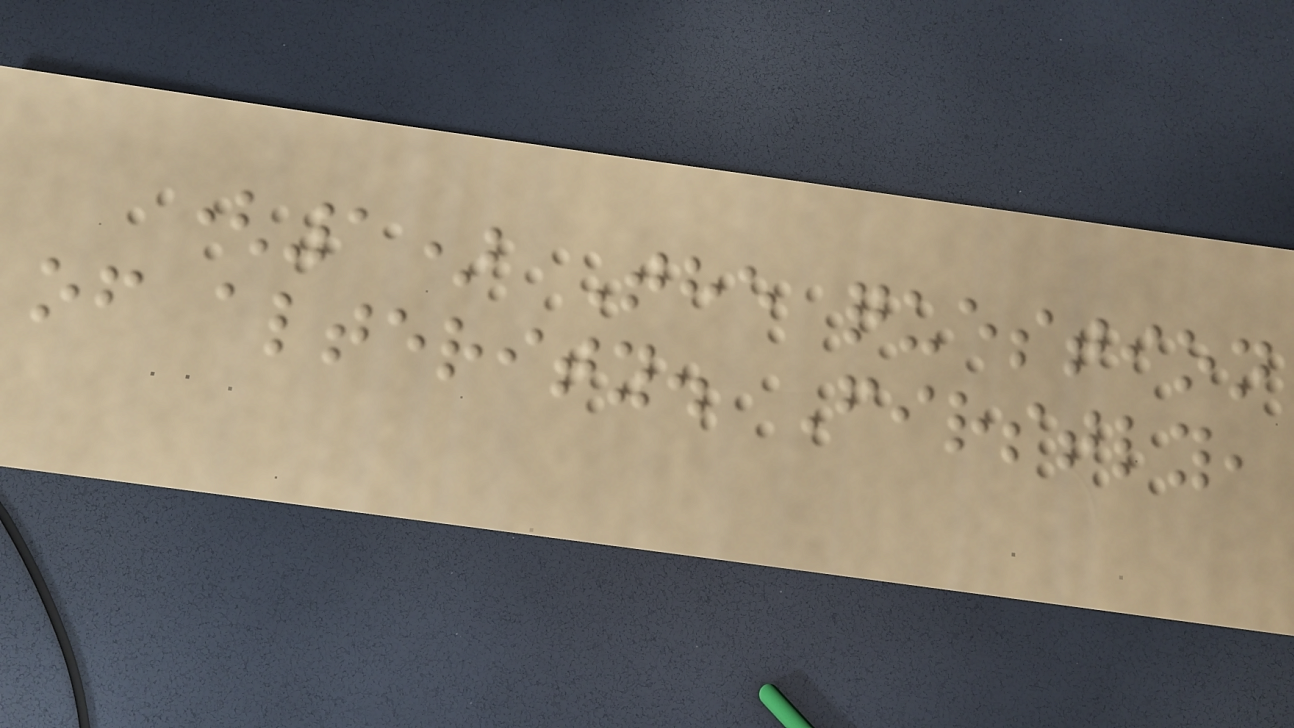(1) The question
of alterity. Firstly,
